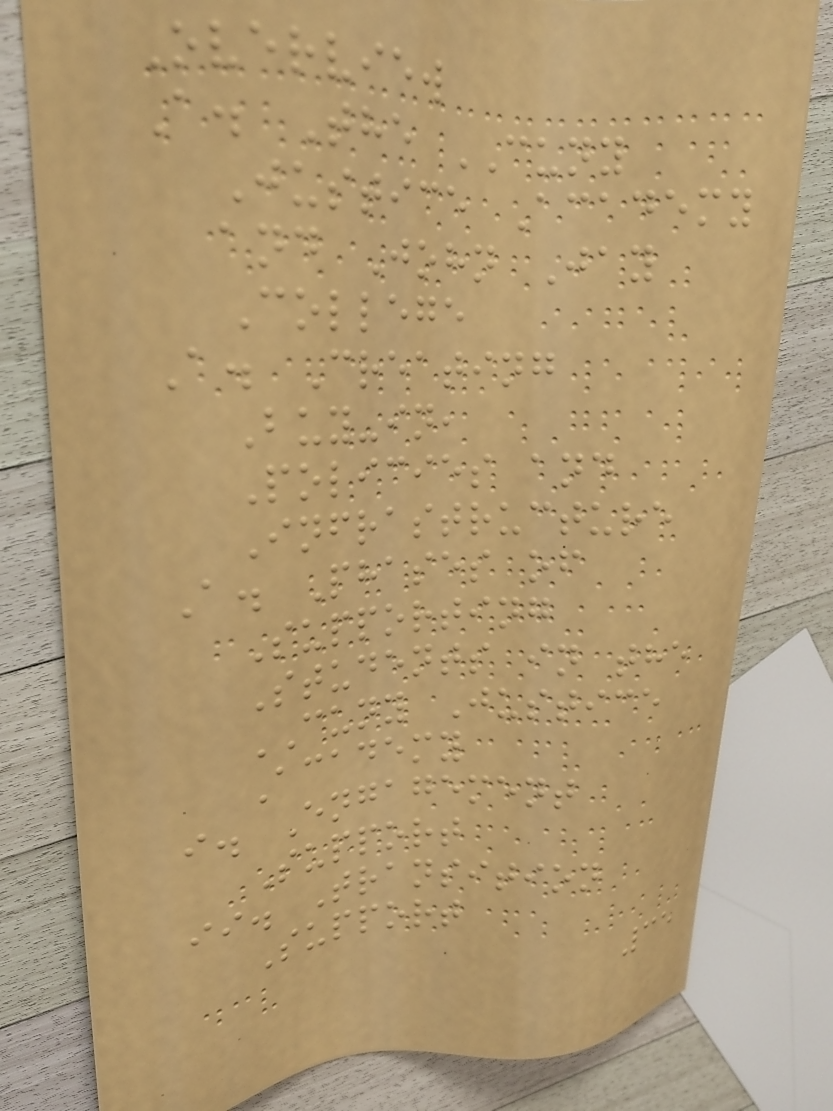Overview
A. The CUNY
Justice Academy
and John Jay
College
A. Creating
Buy-in,
Policies and
Infrastructure
A. Phases of
Supporting
Students in the
CUNY Justice
Academy
i. Engagement
Support
ii. Transition
Support
35
